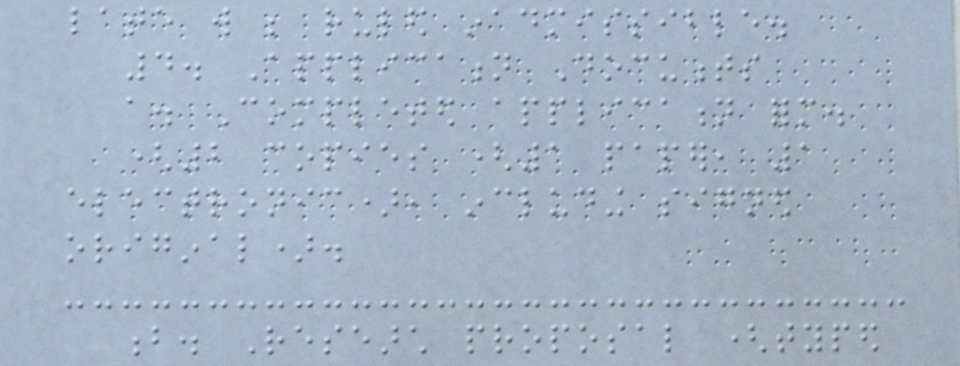late will be ruled inadmissible.
4. Application Documents
a. Completed application form.
(2 copies (1 paper, 1
electronic), including signed
original).
b. Research proposal (typed
